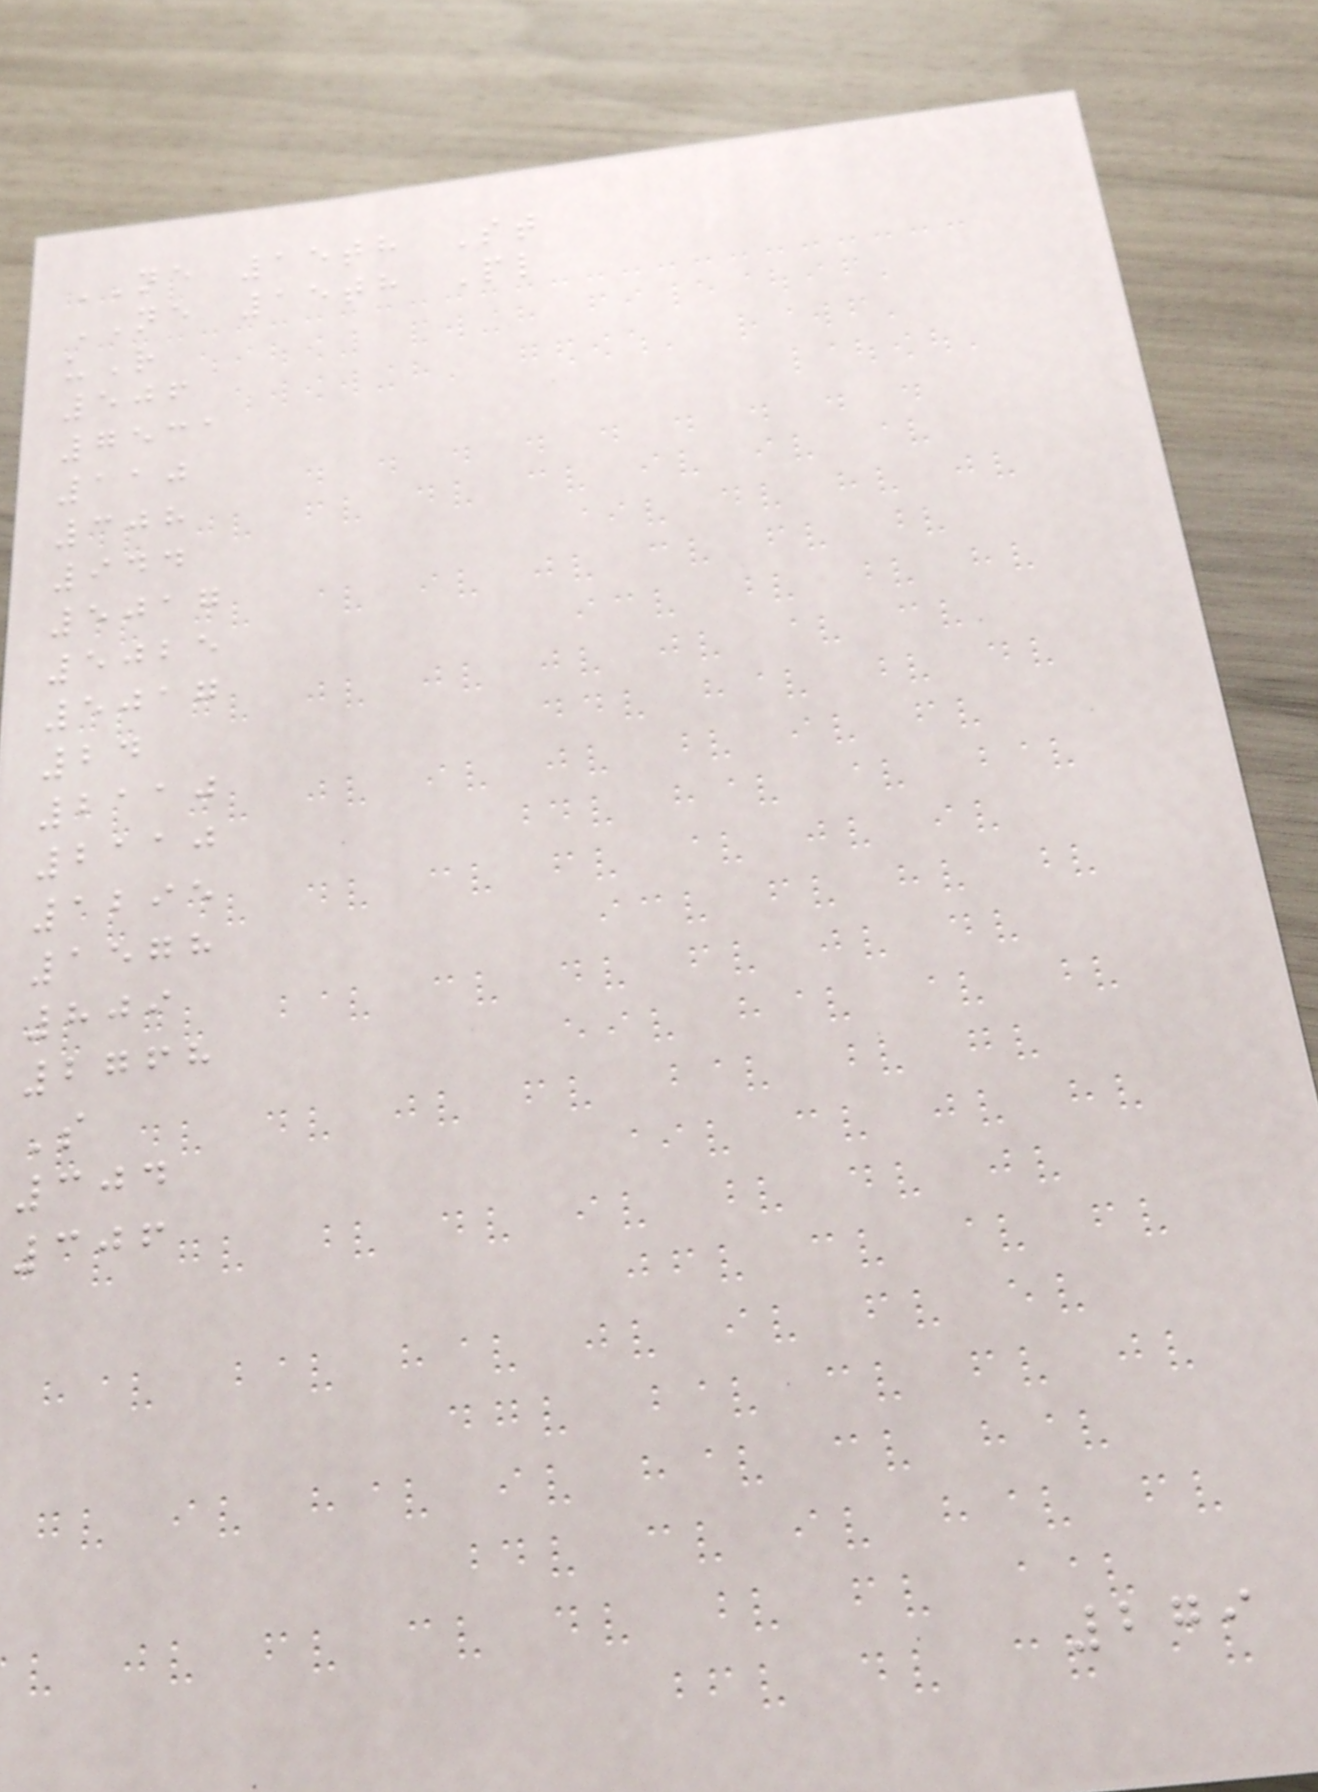NE 15th St
NE 15th Pl
uR
506
7531
110
308
944
5017
5025
5017
24
2110
2110
1295
1578
809
2768
S
304
306
279
